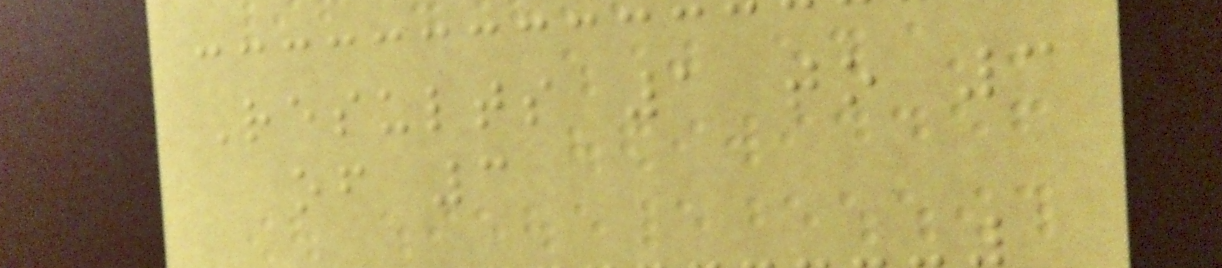Results 1 to 3
of 3
